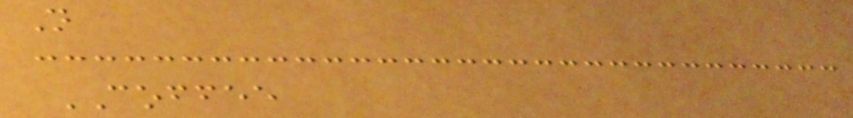N
COFFEE
